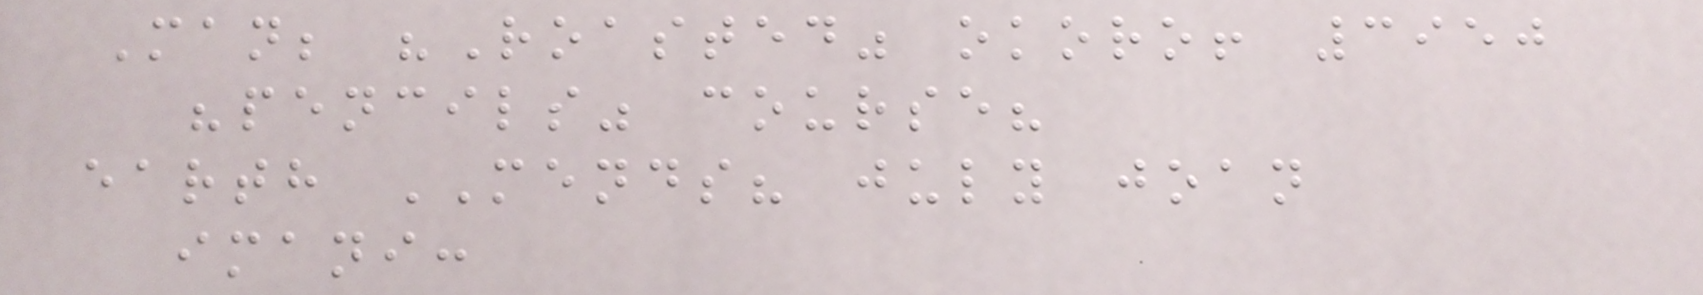Man; "Roasted" okoro! 3950
"pencils" course?
earth MENDS? july joan
imani:
